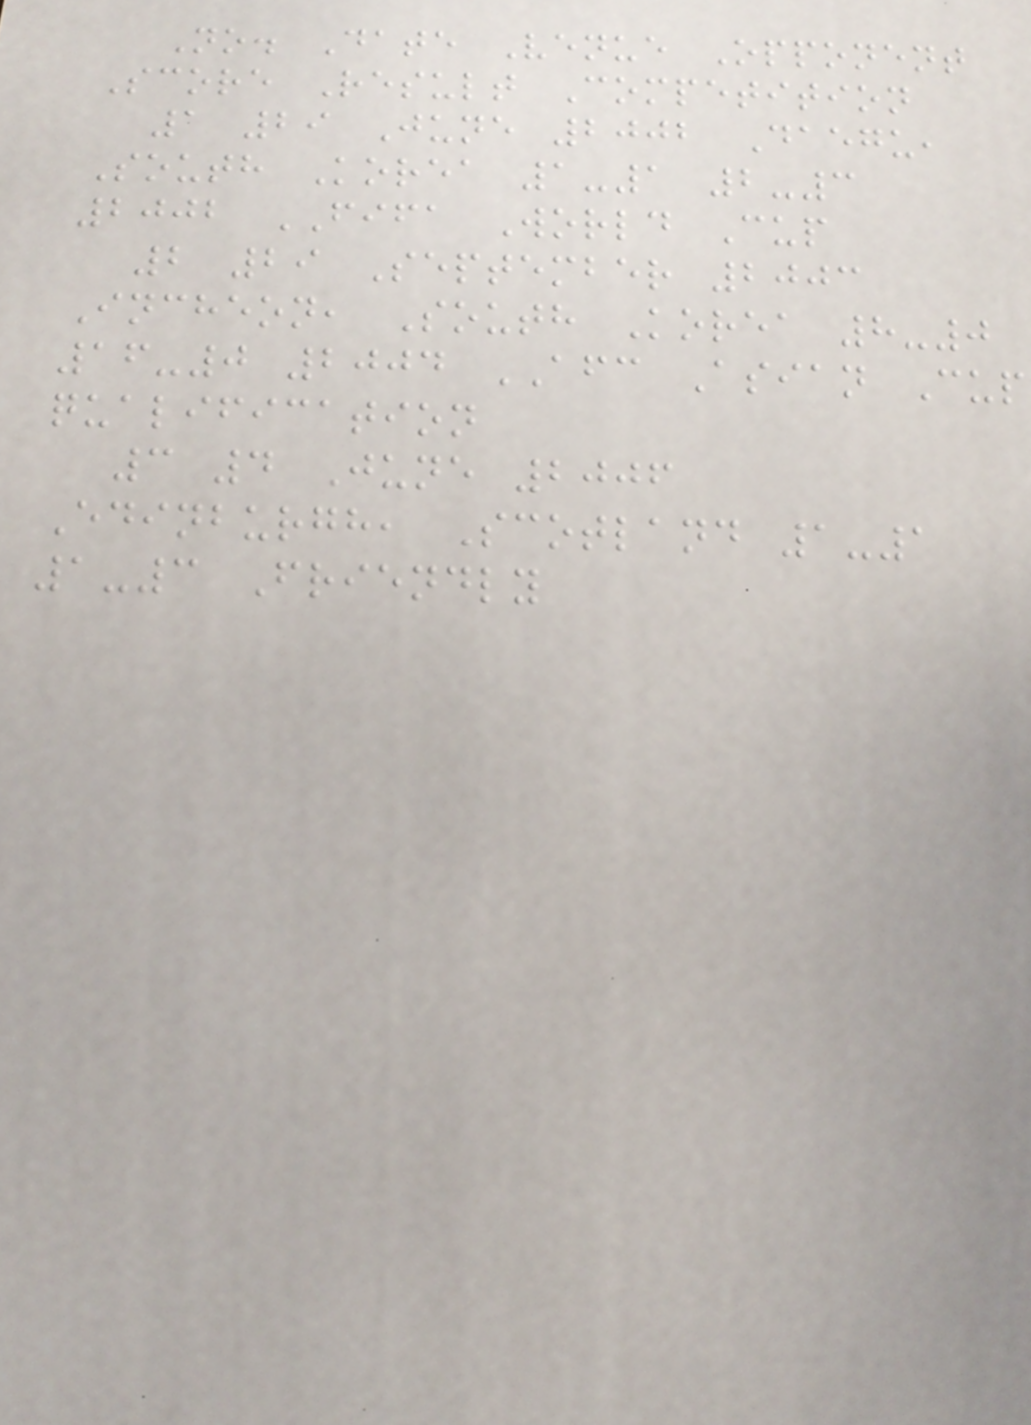No. Date Venue Opponent
Score Result Competition
1 29 June 2002 Daegu,
South Korea 1-1 2-3
2002 FIFA World Cup
2 29 September 2003
Incheon, South Korea 8-0
16-0 2004 AFC Asian Cup
qualification
3 4 June 2006
Edinburgh, Scotland 1-1
1-3 Friendly
